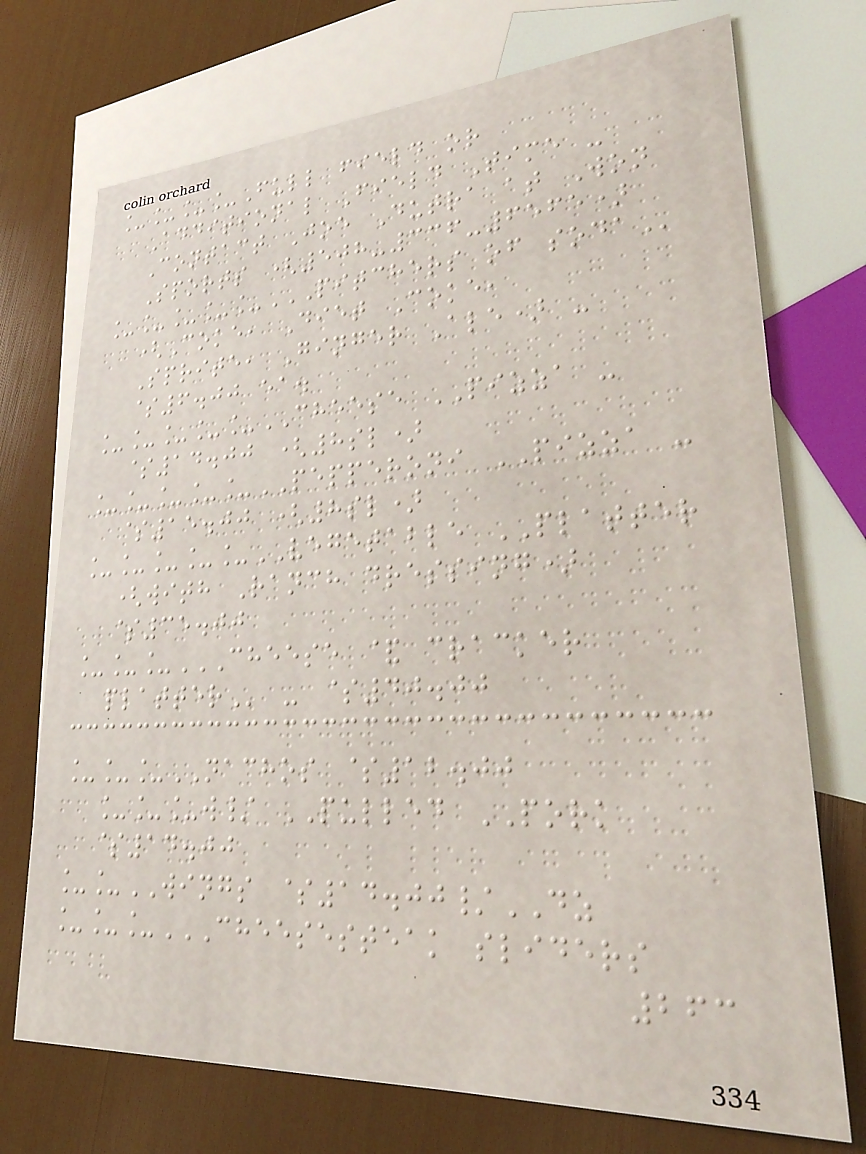____Full field or
Additional Field Time -
Contact Joe Dutra at Won
Sports (508-336-6565)
_____PITCHERS OF SODA
(Coke, Diet Coke,
Sprite, Ginger Ale) -
$6.00 ea.
_____CHEESE PIZZA -
$14.00 (8sl)
_____PEPPERONI PIZZA -
$15.00 (8sl)
_____VEGETABLE PLATTER
(with Ranch dressing)
$35.00
___CHEESE & CRACKER
PLATTER - $40.00
___NACHOS $12.00
___w/ PULLED PORK
$14.00
__WINGS $14.00/DZ
___CHEESESTEAK SLIDERS
263
